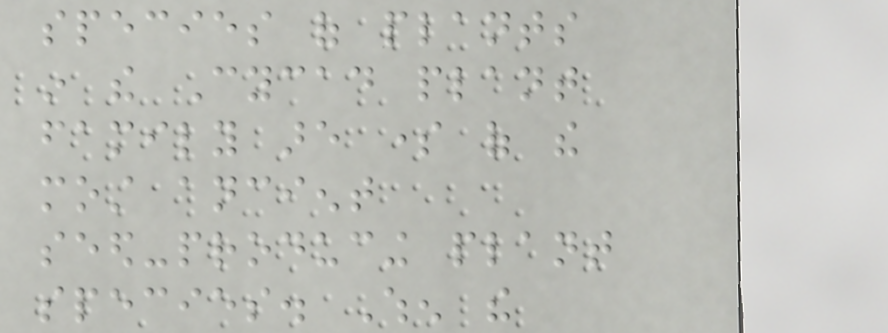species of plants
in the Cycad plant
family are some of the
most ancient
seed-producing plant
species. When the
